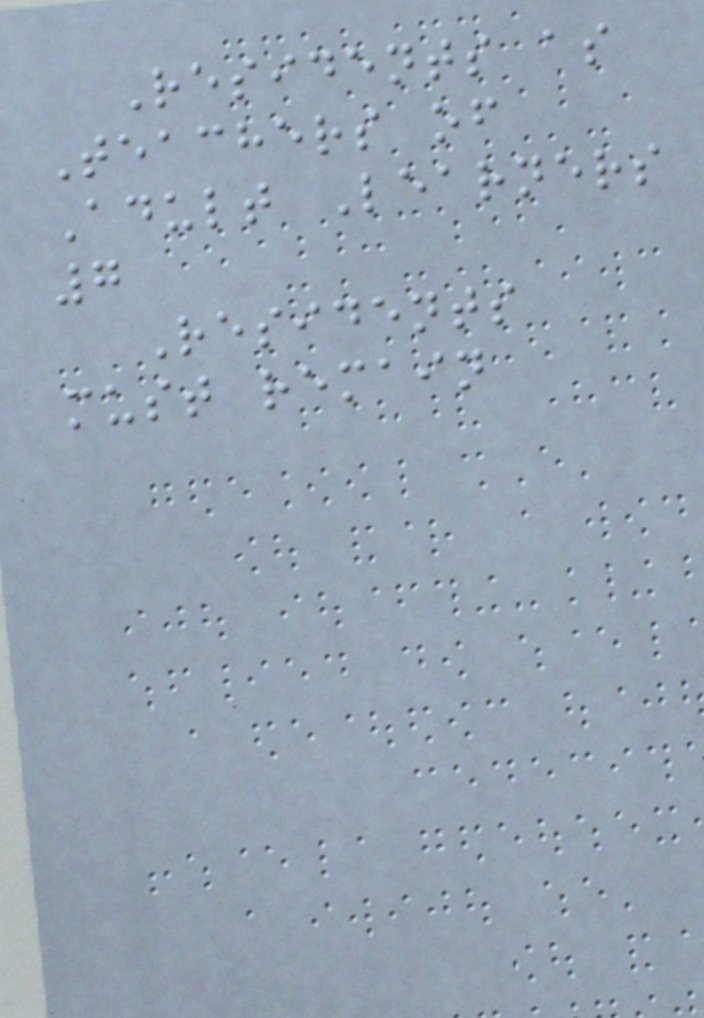Residents as
Teachers of
Adult Learners
7
Residents
must remain
